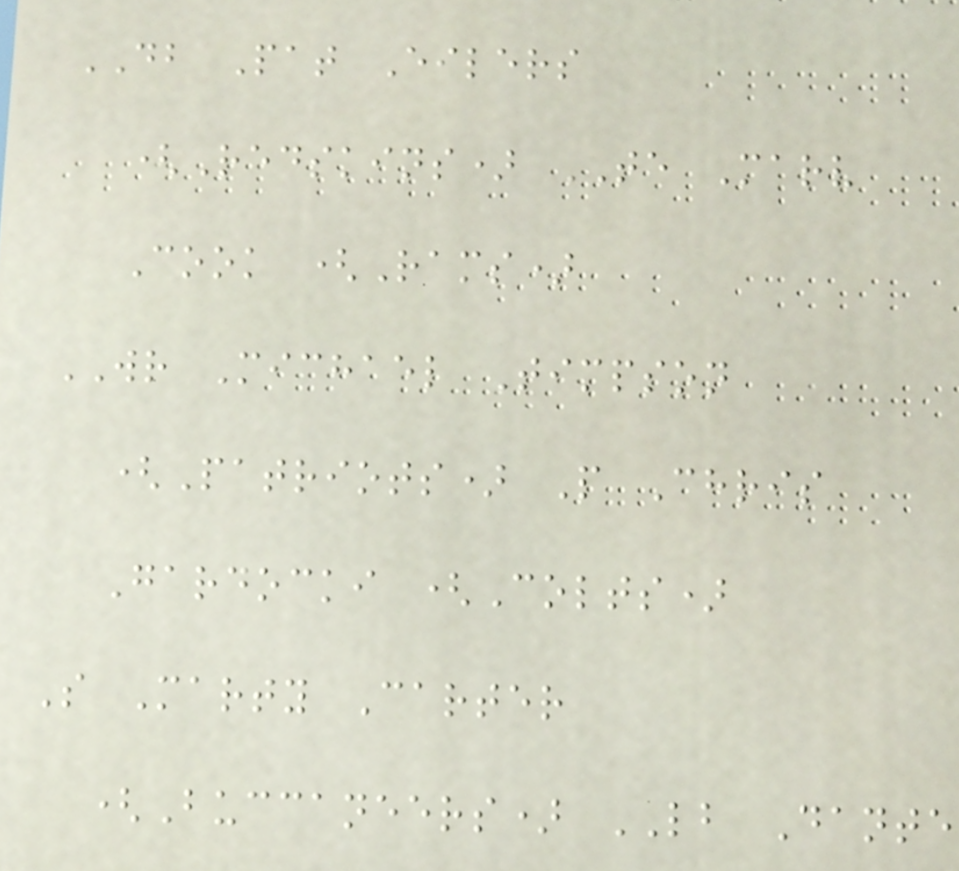DB Pat Eilers
(Redskins) TE Marv
Cook (Rams)
WR Michael Timpson
(Patriots) P Chris
Gardocki (Colts)
S Marty Carter
(Buccaneers) LB Dante
